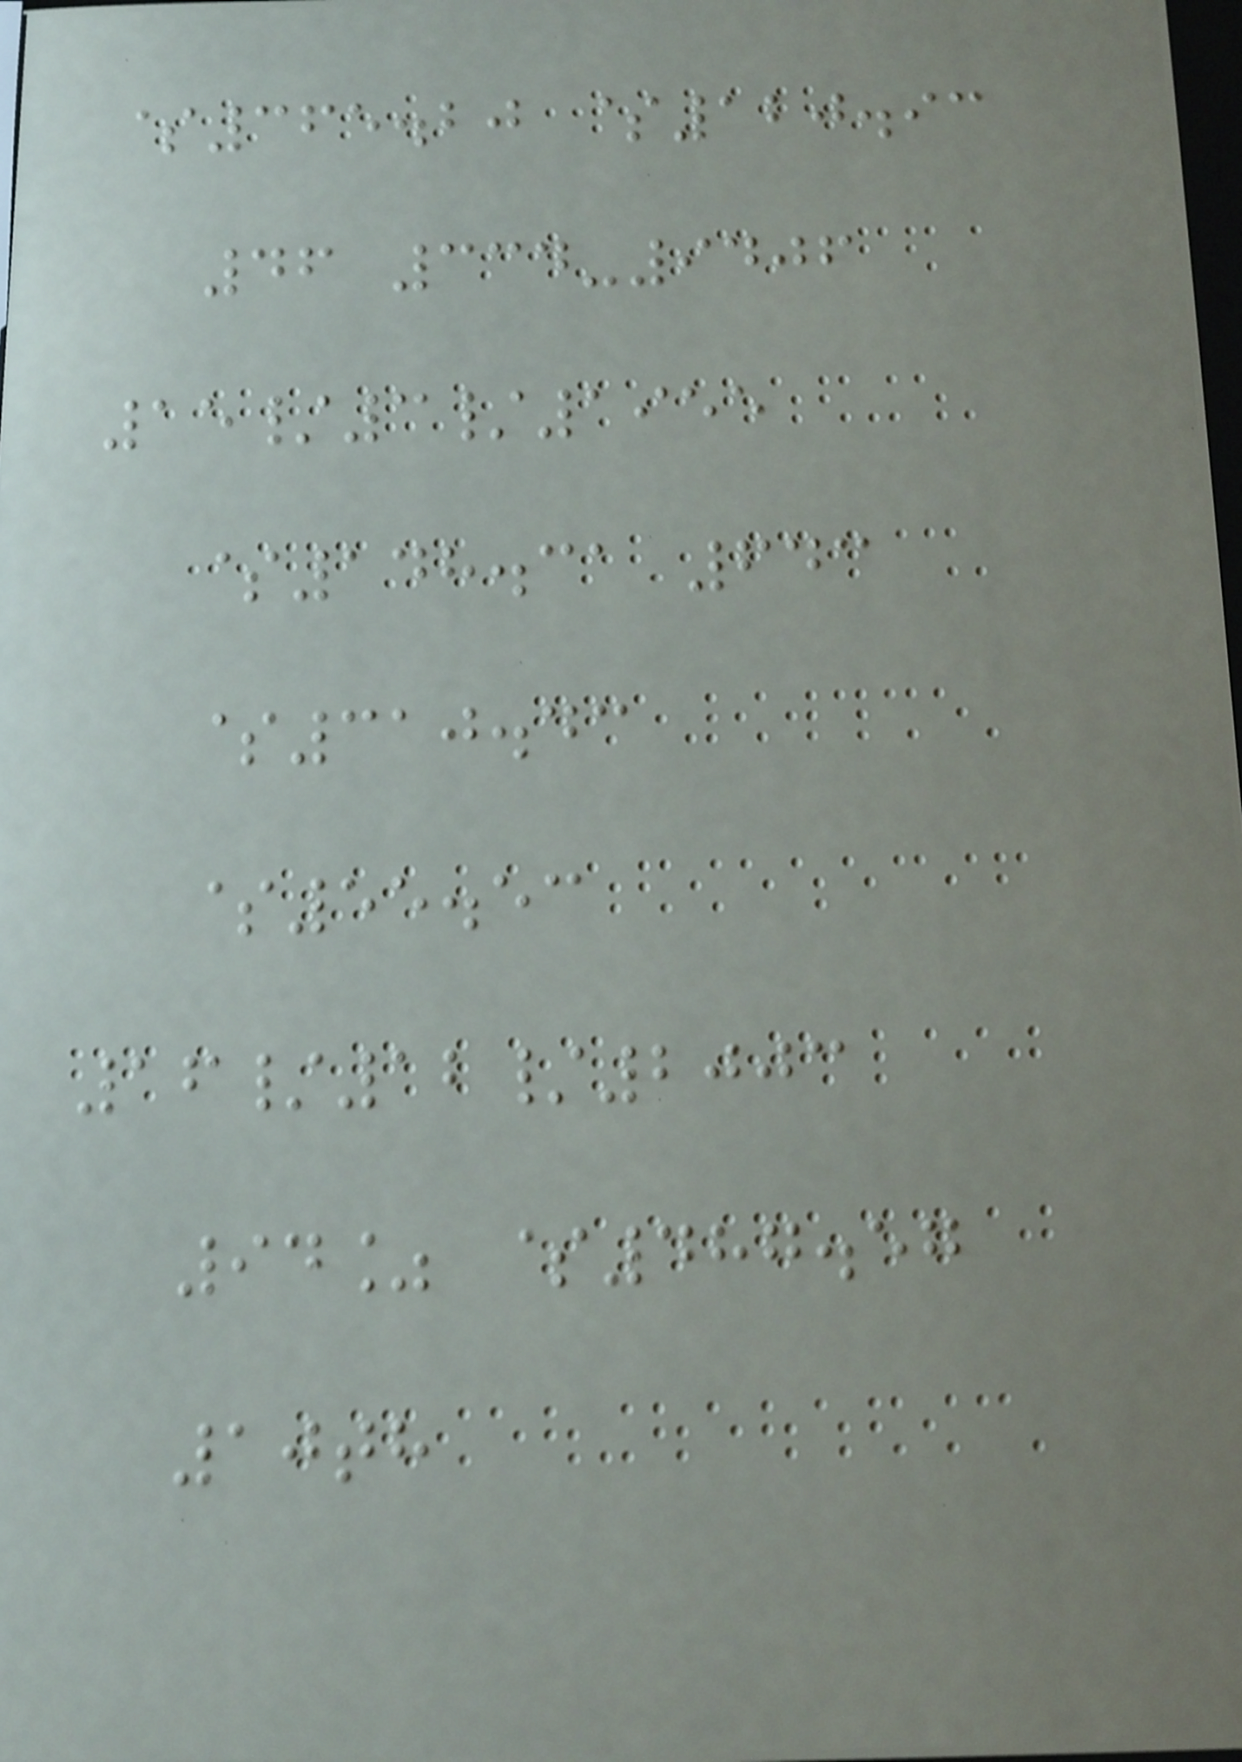$365.20 $120.93
46 334-9406
15/3/1955
$148.31 643
$310.43
$55.53
16/12/2003
94% $487.57
10th
